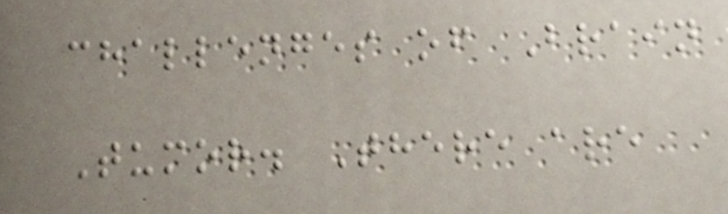challenges of Brain
Tumor. There are
